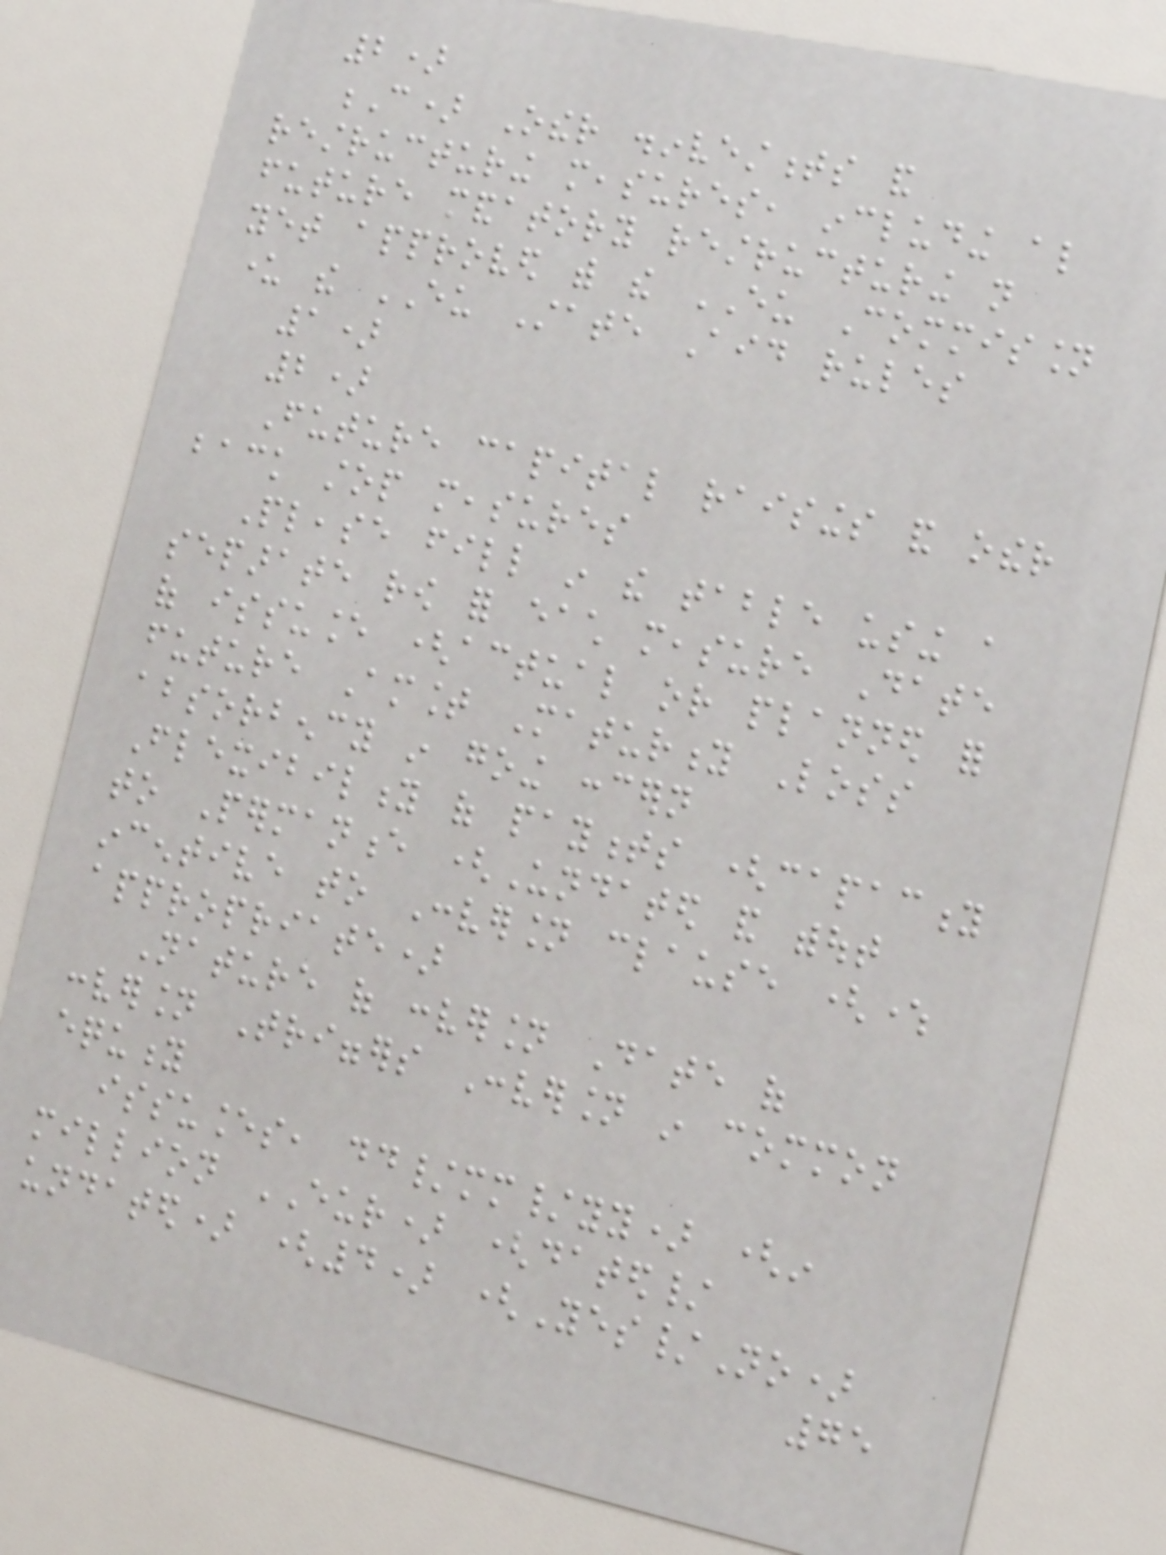2)
C) Other disinvestments and
restructuring measures, including also
future mandatory restructuring not
yet approved with the EU Commission
under the EU State Aid rules
1)
2)
Future capital raisings and other
back stop measures
Please fill in the table using a
separate row for each measure Date
of issuance (actual or planned for
future Amount Maturity Loss
absorbency in going concern
Flexibility of payments (capacity
to Permanence (Undated and without
incentive to Conversion clause (where
appropriate)
Nature of conversion Date of
conversion Triggers Conversion in common
equity
issuances, dd/mm/yy) (in
million EUR) (dated/
undated) (4) (Yes/No)
75
